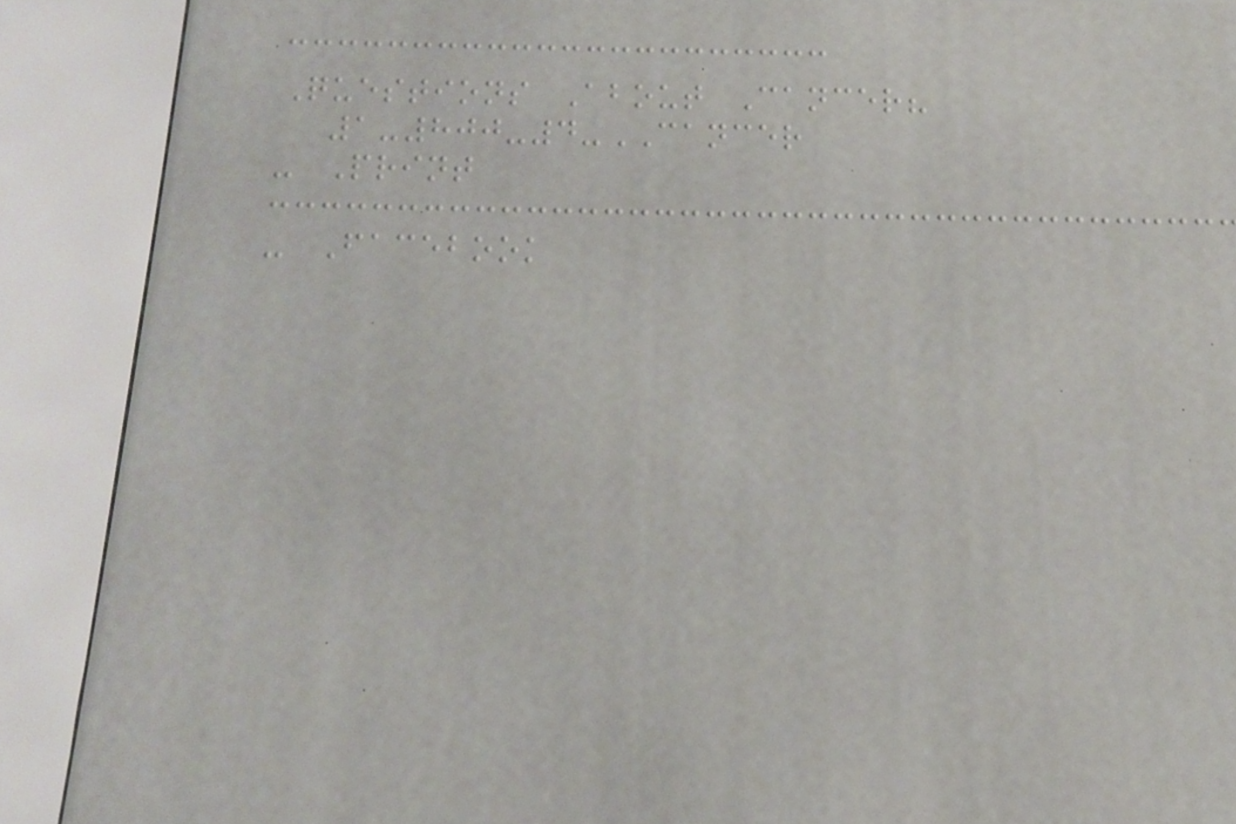Questions About Cancer?
1-800-4-CANCER
- Print
- Facebook
